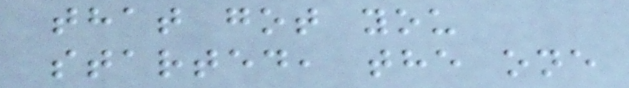that got you
started, the one
